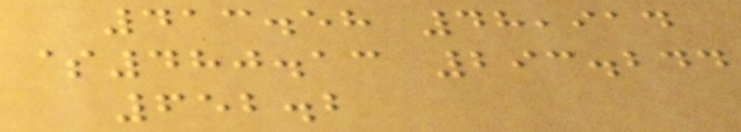413.58 48,914
$480.13 293.244
652.2
